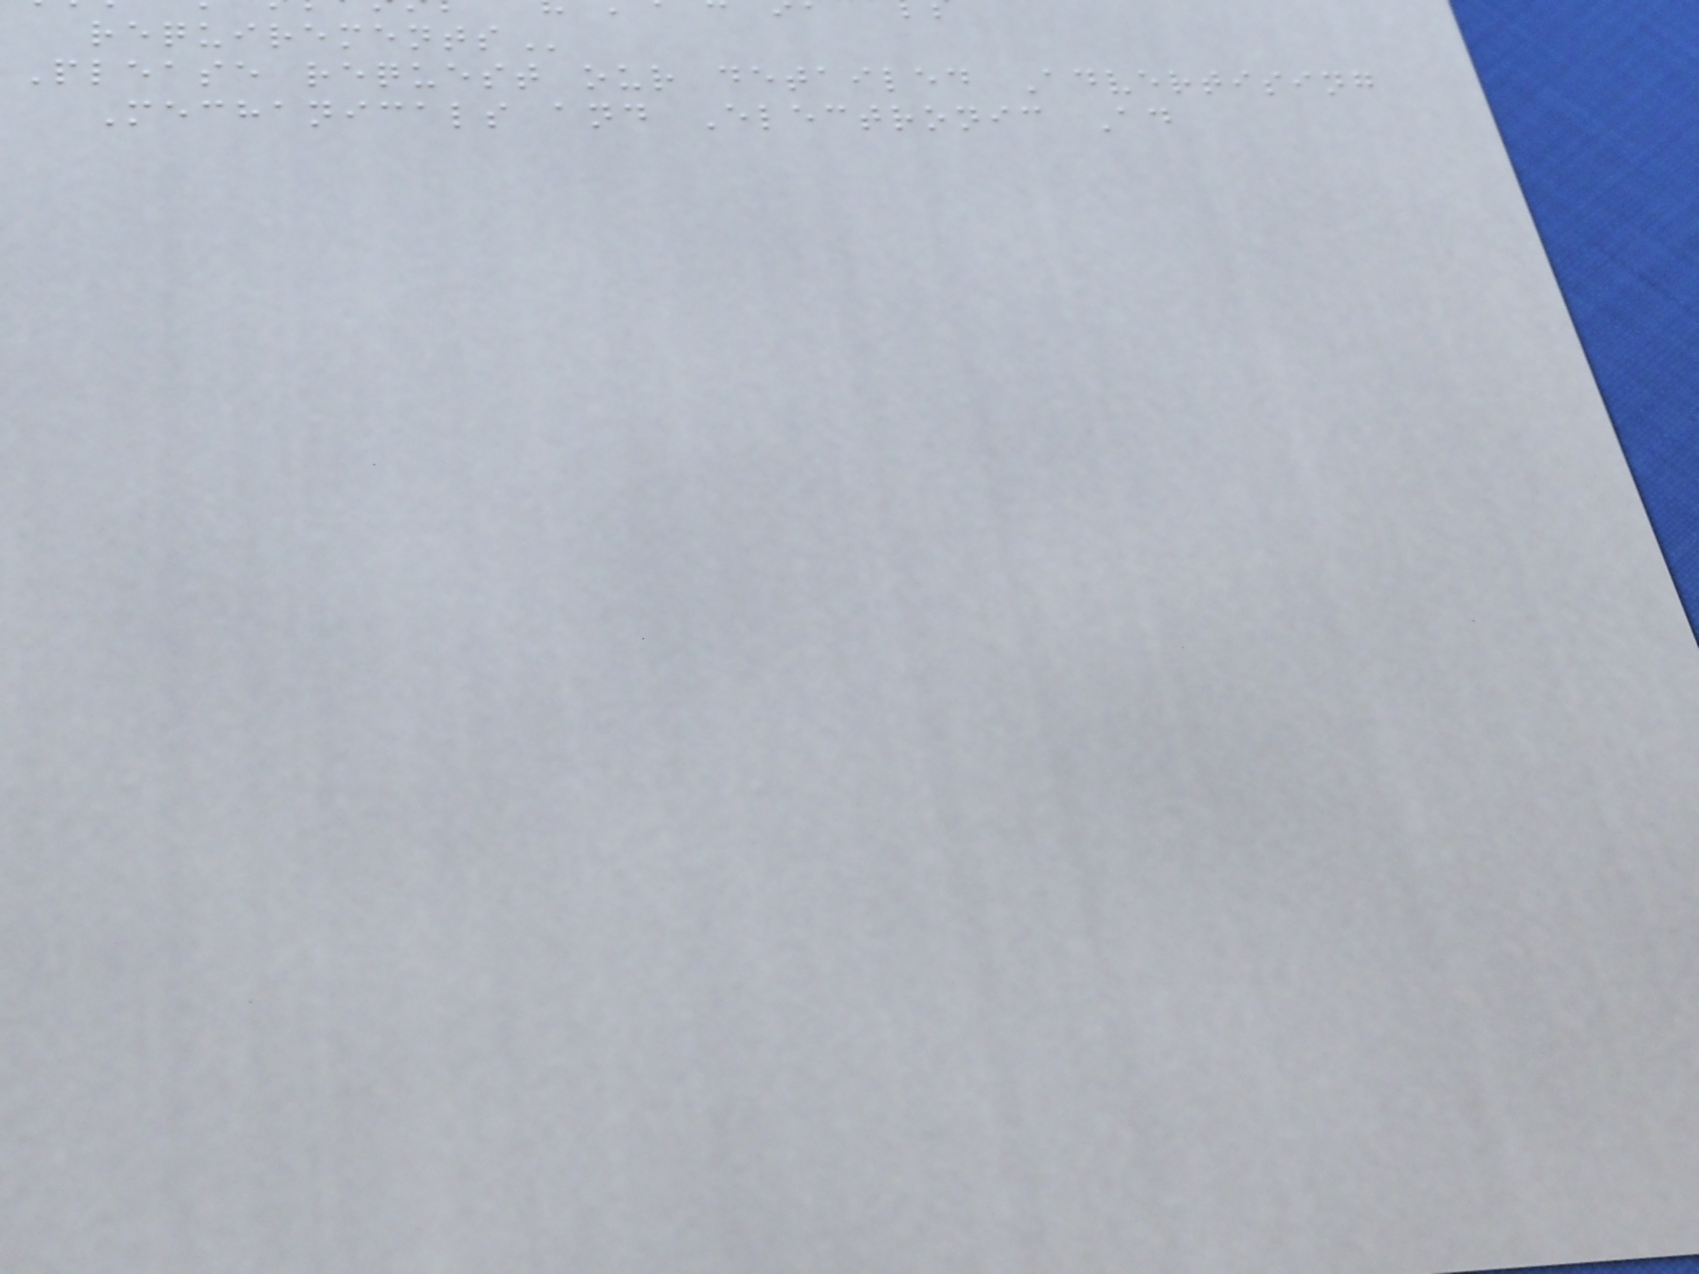Please request our detailed Advertising
Mechanicals and Electronic Ad
